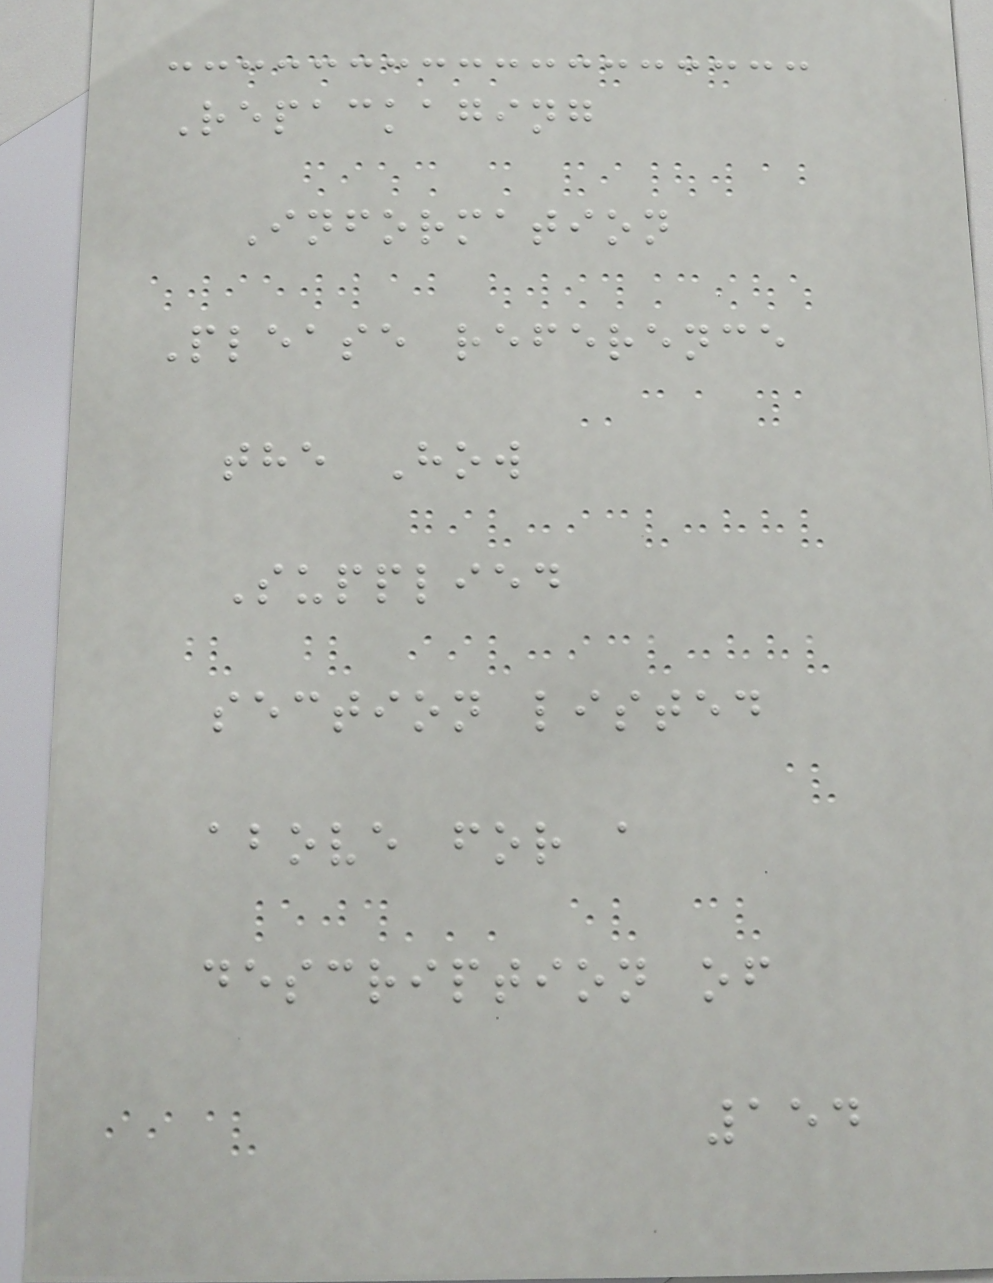Repackaging
Information
Please reference
the How
Supplied
section listed
above for a
description of
154
